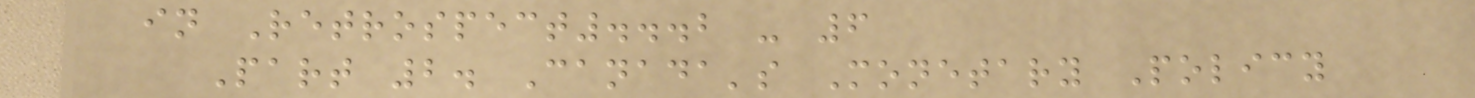in Retrospect...2 - 6
Part 2. Canada's Monetary Policy
